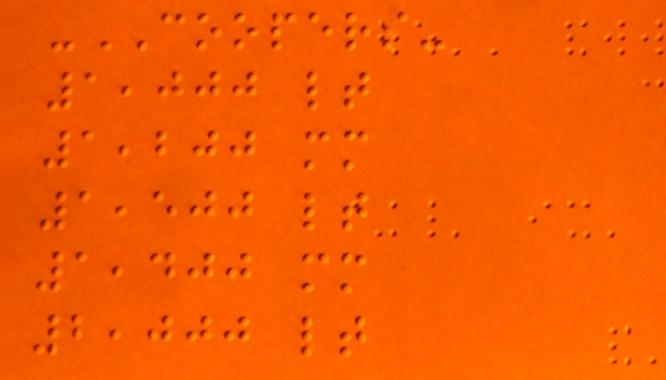-COOPERS-
1,000 lt
1,200 mm
1,500 lt
1,400 mm
2,000 lt
